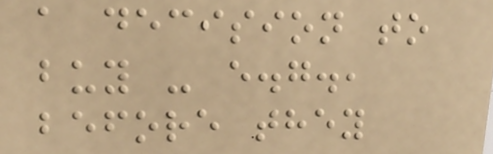a decision to
buy - e.g.,
before they
